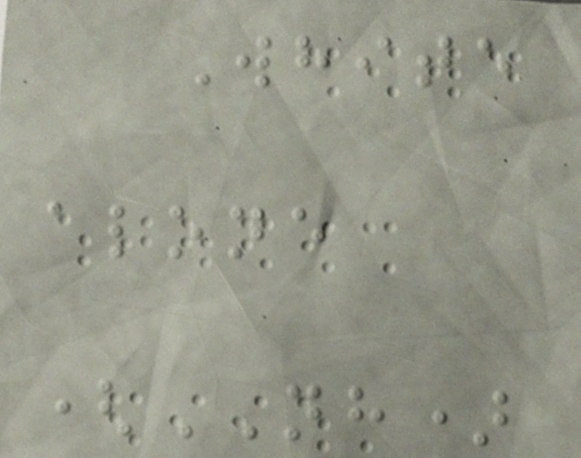White
alone
(NH)
